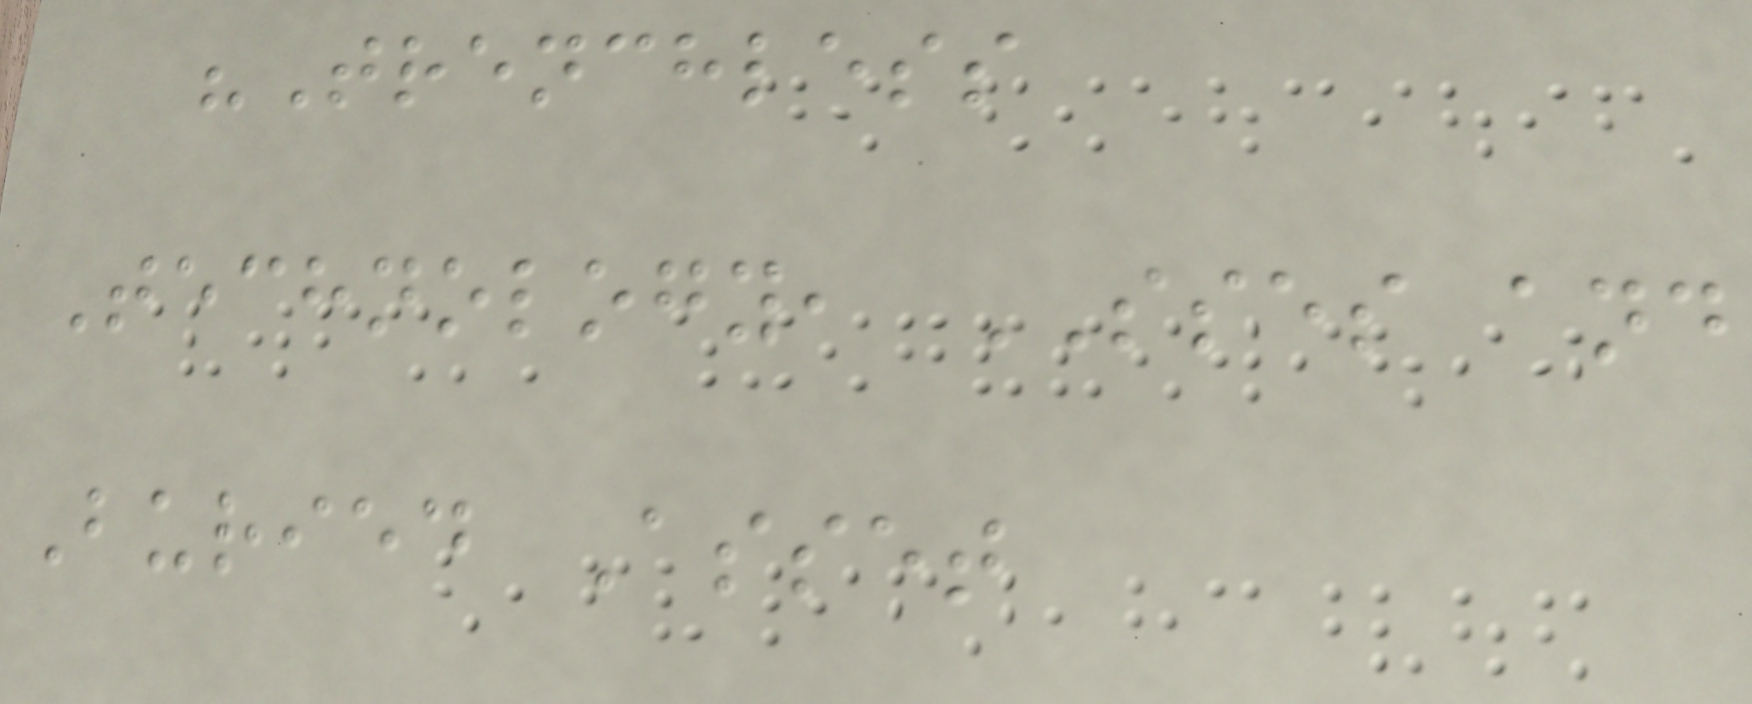"Trenchless
Technology, SSES and
Buried Asset
